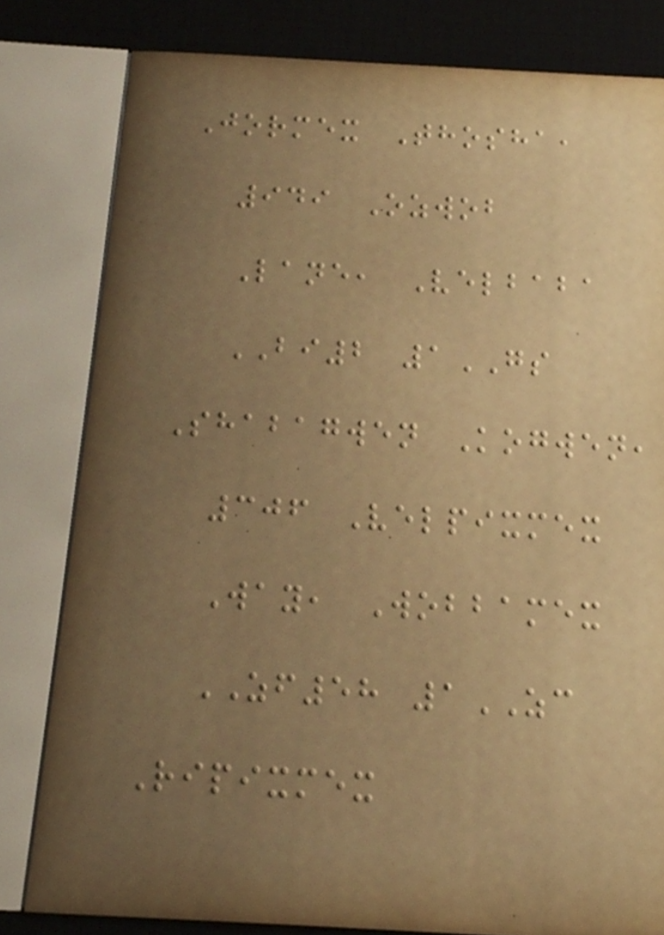Jormex Thosha,
949 Ozwob
Lane, Velbaba
BI2 1GS
Shabagwen Kogwen,
306 Velpixmex
Way, Wobbamex
ZF58 1ZC
Ripixmex
